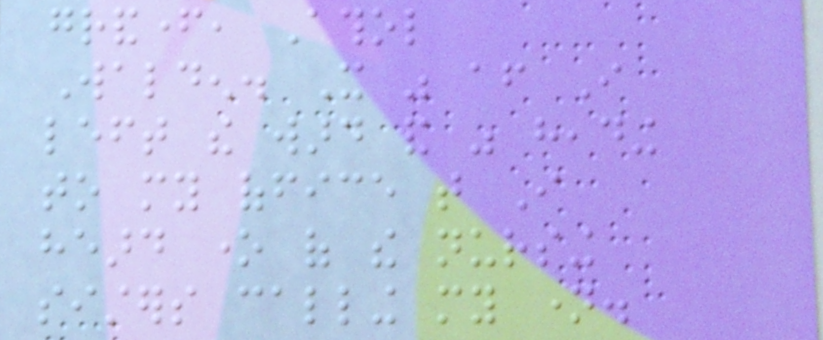grandfather, Athol
Walden. It was after I
left the ward and was heading
to my office that I
heard one of the nursing
sisters calling my name.
